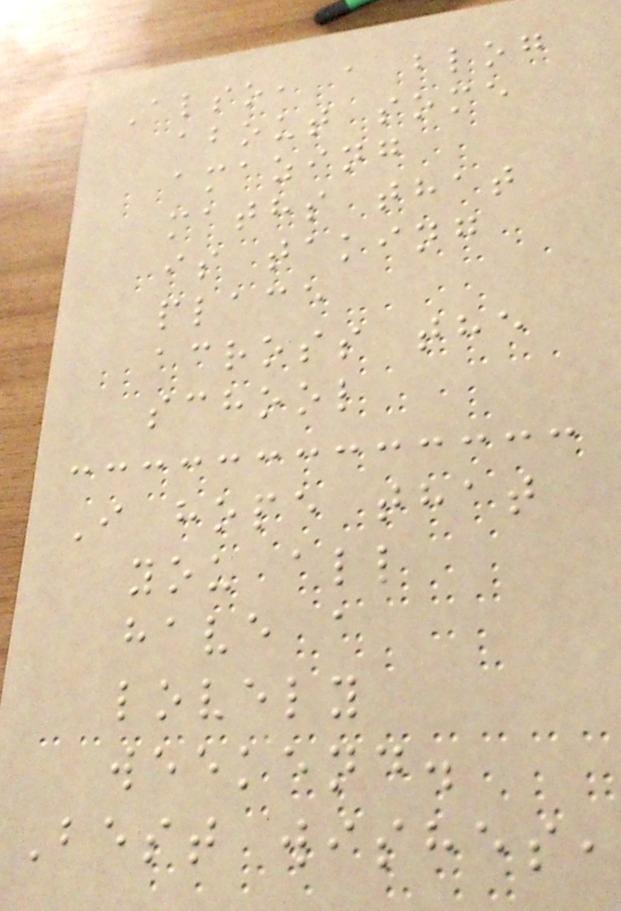Also, a blog
about some
amazing
maths that
is taking
place
across the
school
I hope that
you all
have a
lovely
weekend.
Best wishes,
